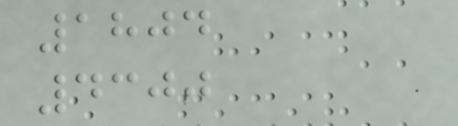1804
4300
